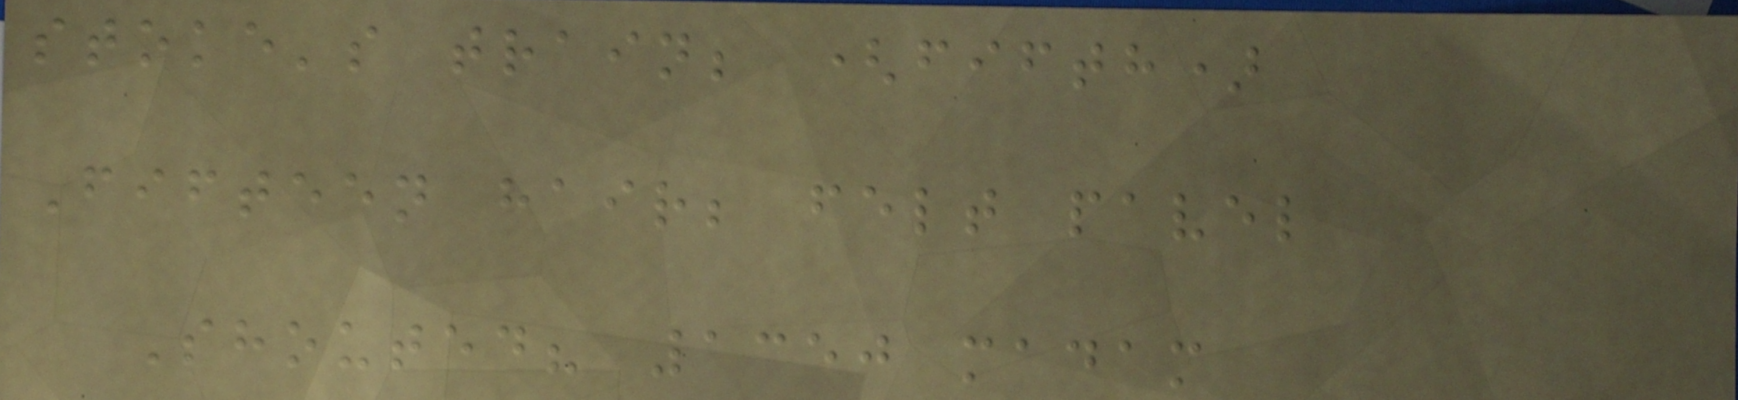stoke's train; (fifth)
Fifteen hair; felt pavel
Shouted? 1350 madam
